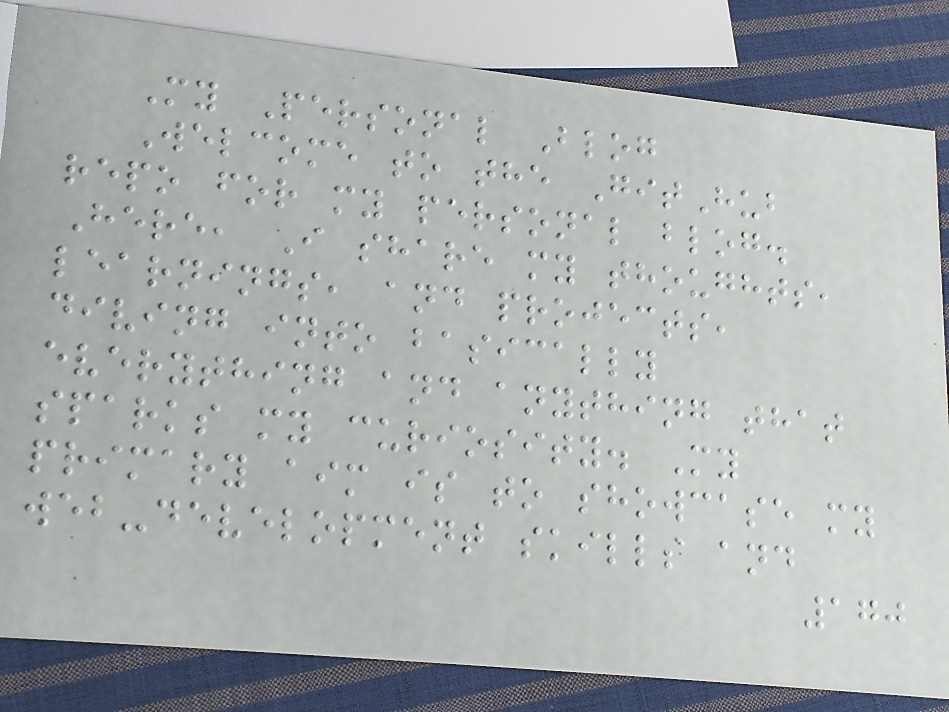My Personal Blog
Welcome to the GitHub
repo for my personal blog.
Here, I share my thoughts,
learnings, and projects,
diving into basically
everything and anything that
sparks my curiosity. My
primary aim is to showcase my
web-development skills and
170
